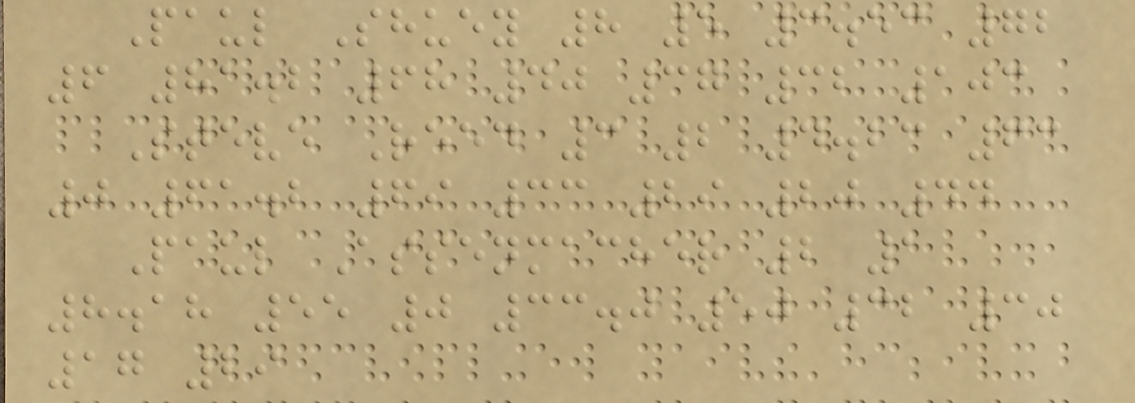Paul Shuey 8 5 3.53 72
6 81.2 68 40 37 32 103
Steve Reed 3 2 4.23 63
0 61.2 69 33 29 20 44
Paul Assenmacher 2 1
8.18 55 0 33.0 50 32 30
17 29
